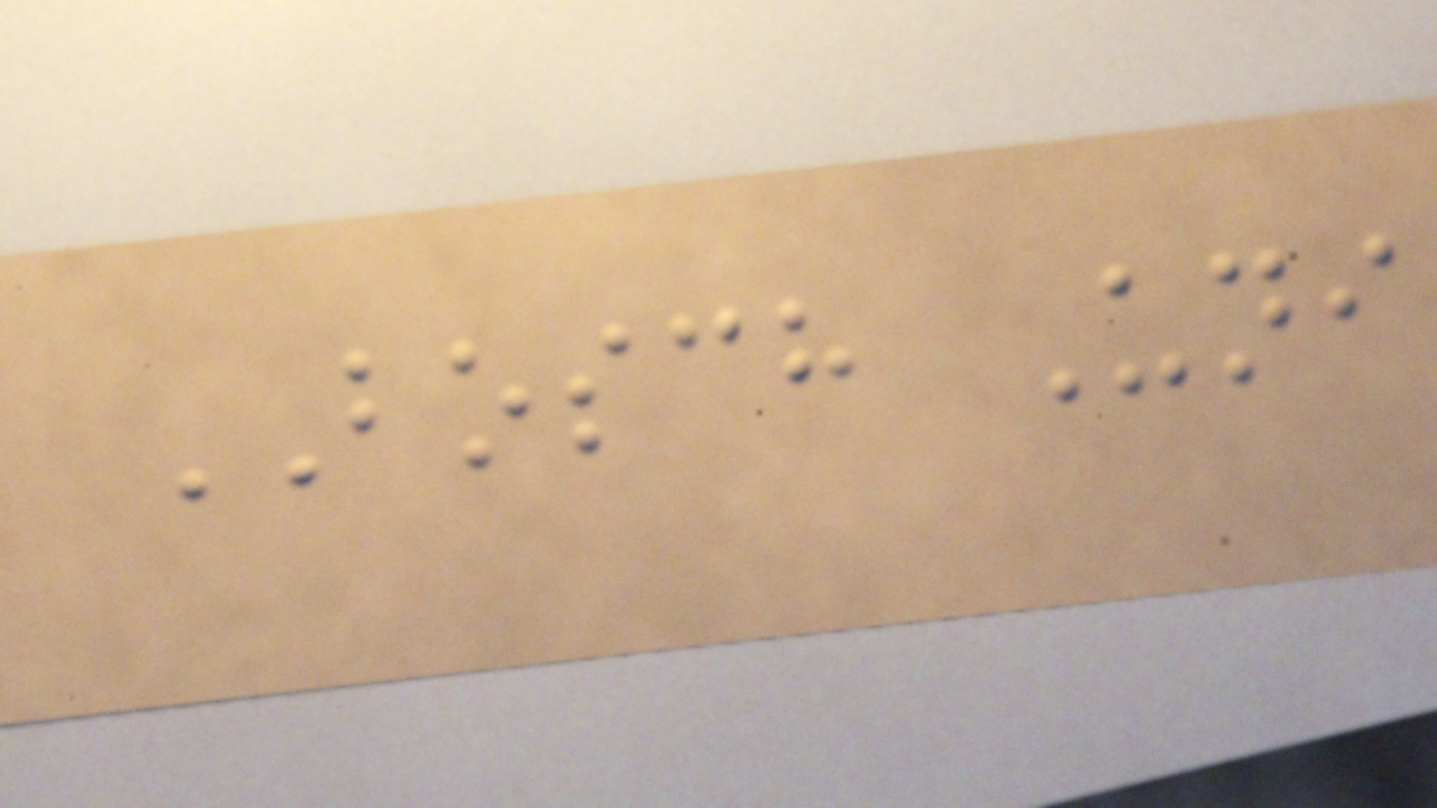BOSCH Uni
